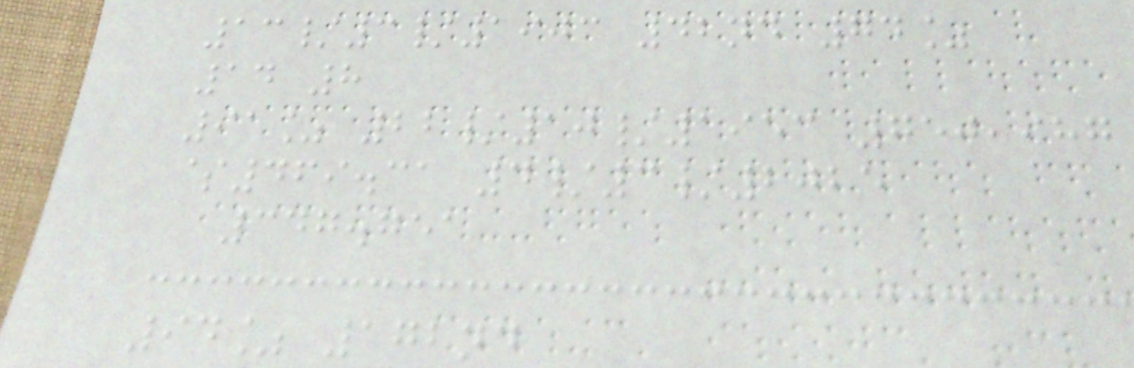13/3/1903 42nd 74%
14 8
91% 22/10/1953 750,987
$469.31 4/3/2025
347.751
94% 172nd
